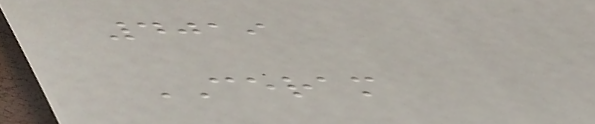4019
CERAM
